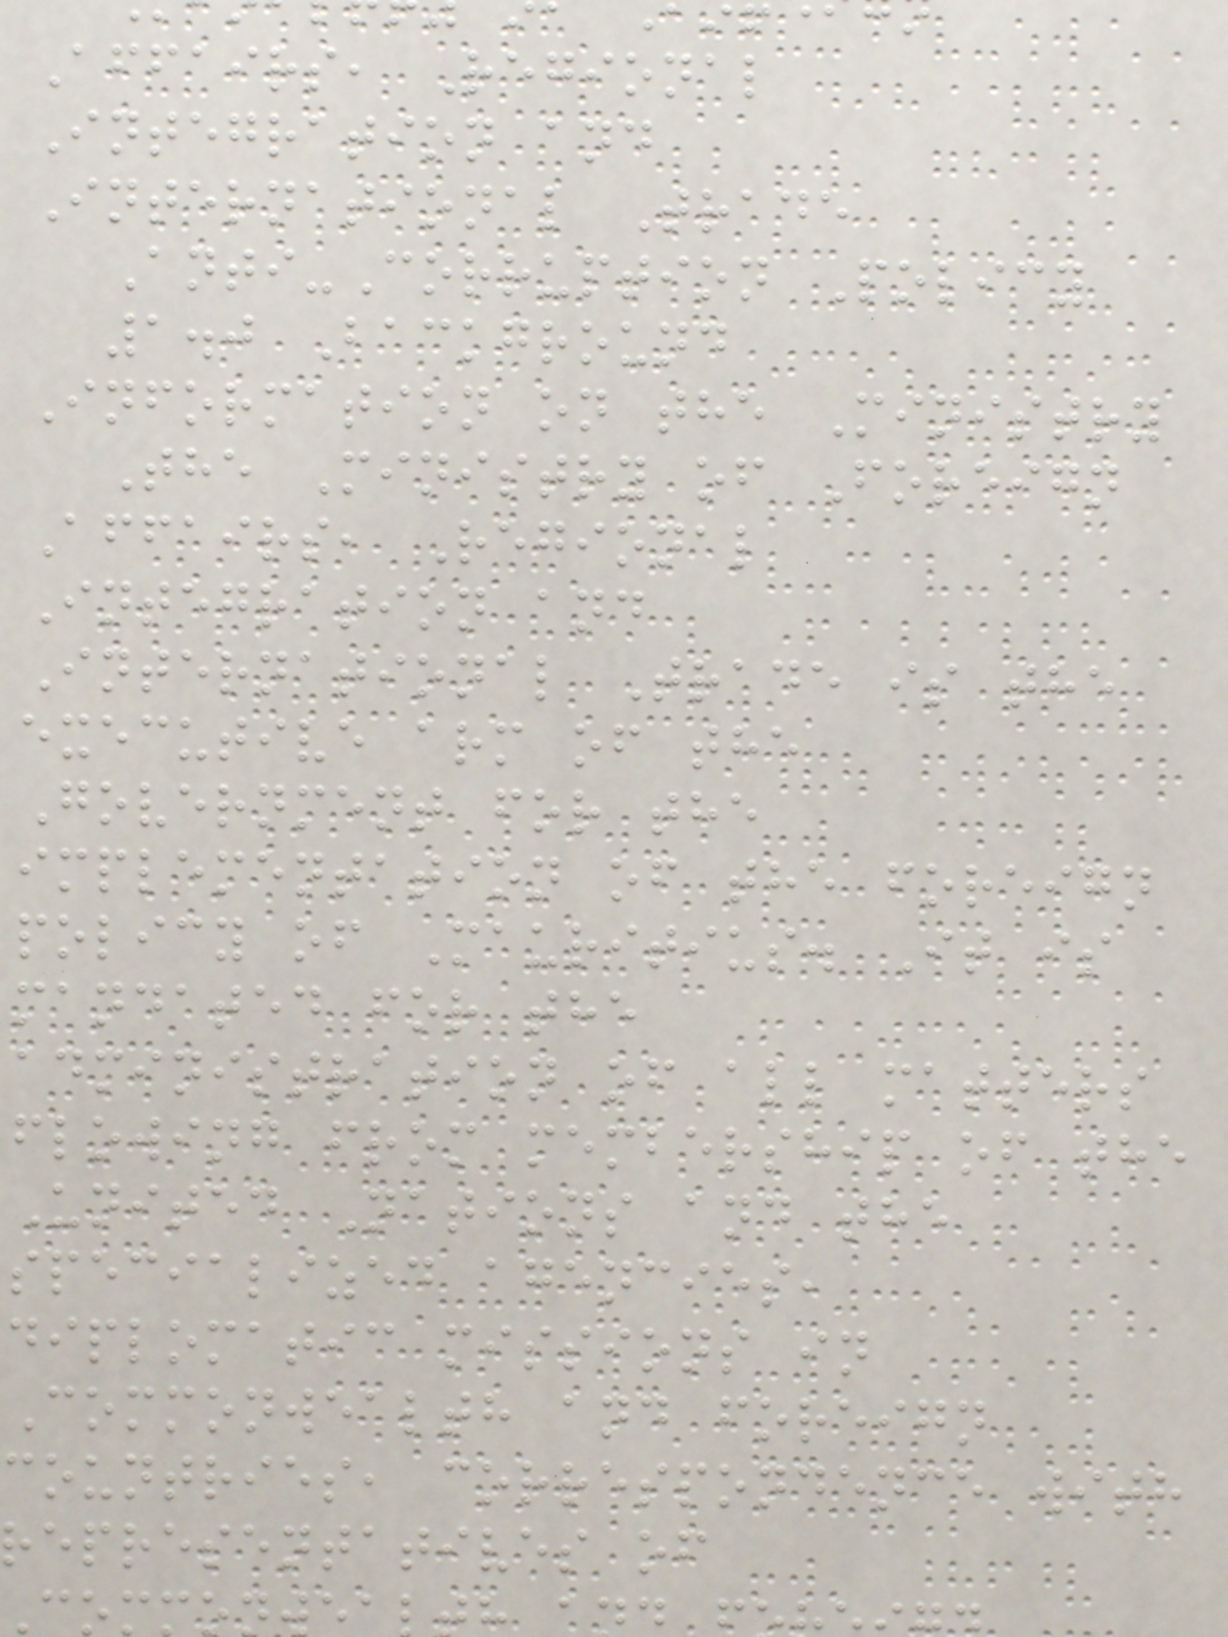Affairs, Regional
Integration and
International Trade
Anti-Corruption Policy
1.0 Background
Information on the Ministry
The Ministry of Foreign
Affairs, Regional
Integration and
International Trade is the
executive arm of the
Government for the
implementation of the foreign
policy of Mauritius. It is
mandated for the
administration of all matters
flowing from membership of the
United Nations and the
specialized agencies,
diplomatic missions in
Commonwealth and foreign
countries, correspondence with
representatives of
